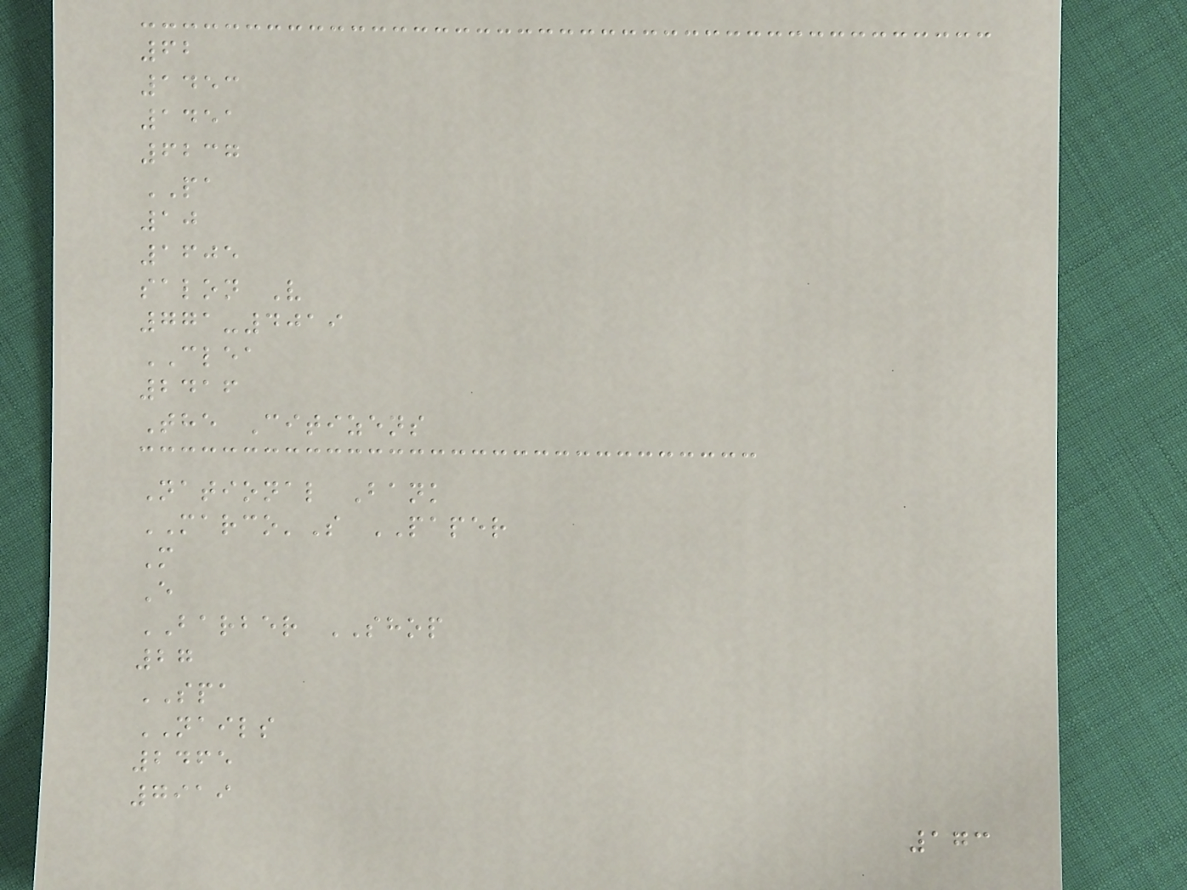62
1453
1451
6237
PA
10
1605
salon V
771-4019
CLEA
2416
The Citizens
National Bank
MARCO'S PAPER
M
E
BARBER SHOP
27
SPA
NAILS
2465
7919
173
